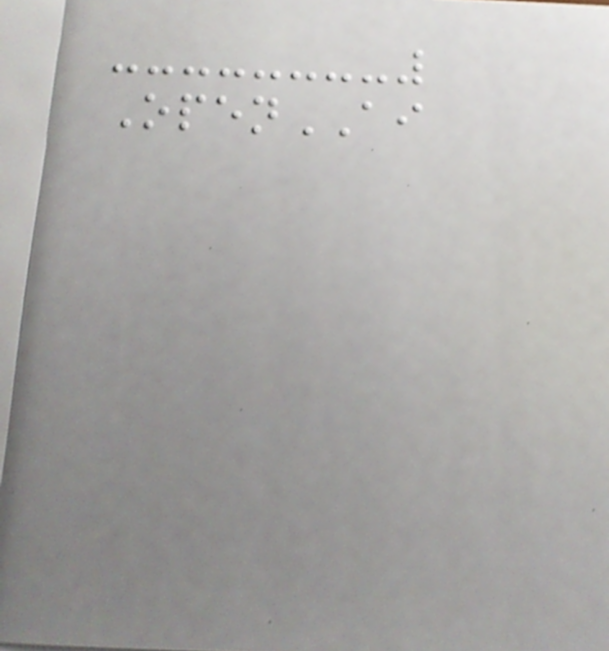OpenAI
